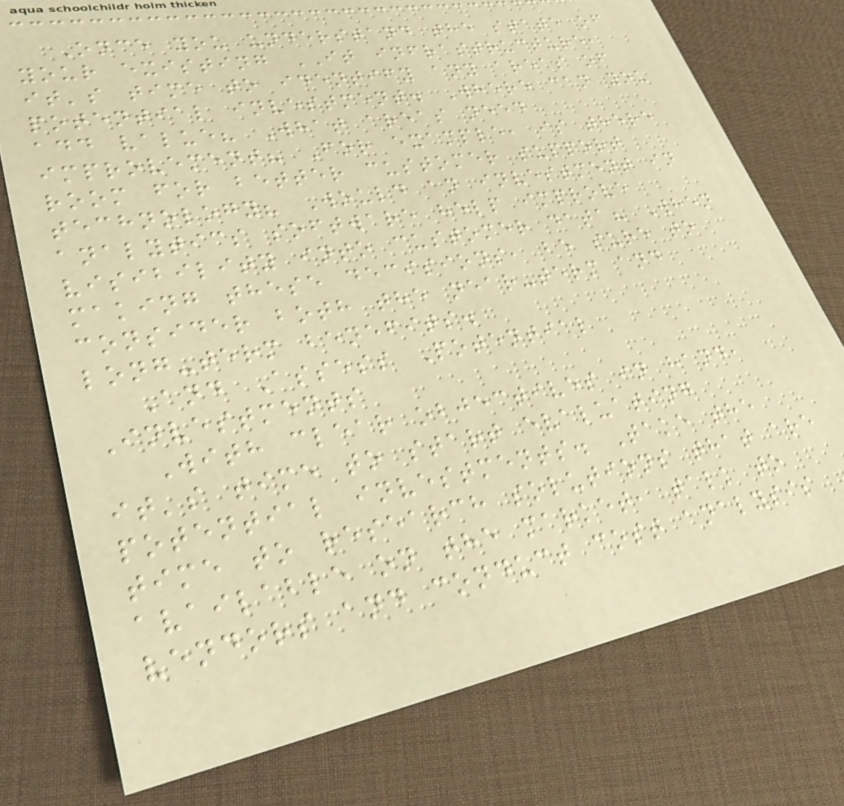Once you understand the state of
your existing IT infrastructure,
it's time to identify any areas of
potential investment. Where can you
add value? What areas need
improvement? For example, is there
room for better customer support
technology? Would an investment in
analytics software help improve
visibility into customer data? When
making these decisions, be sure to
consider both the near-term and
long-term benefits.
And Assess Potential
Investments
With clear objectives in hand,
it's time to start evaluating
potential investments. Take the
time to research solutions that are
available on the market, talk to
vendors and conduct cost analysis
